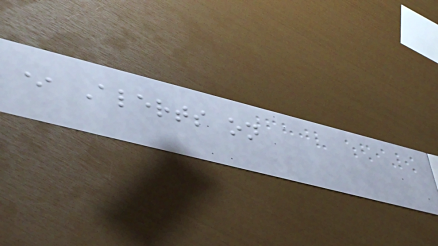* Alerts on
